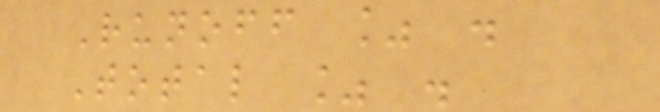Runoff % .
Total % .
